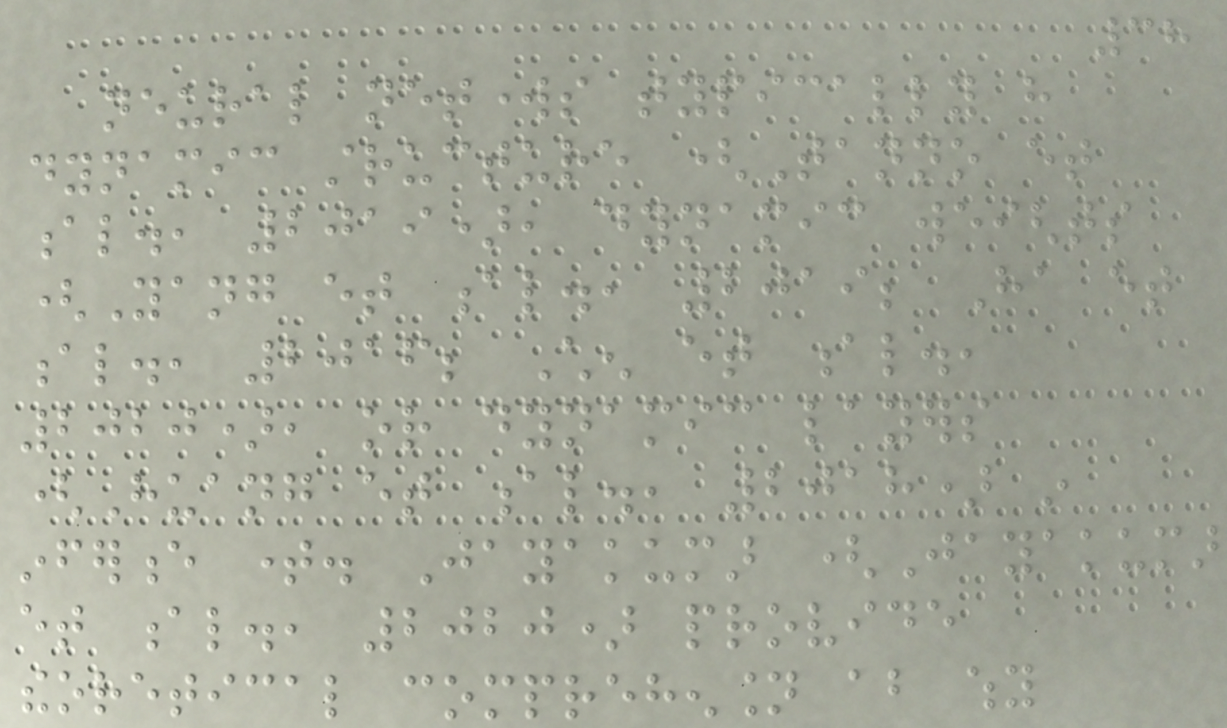38
neural networks typically have
dynamic structure (Tanno et
al., 2019), dynamic weights
(Yang et al., 2019; Ha et
al., 2016; Chen et al.,
2020), or dynamic layers
(Huang et al., 2018) in
inference time. Jayakumar (Jayakumar
et al., 2020) provide
theoretical comprehension about why
